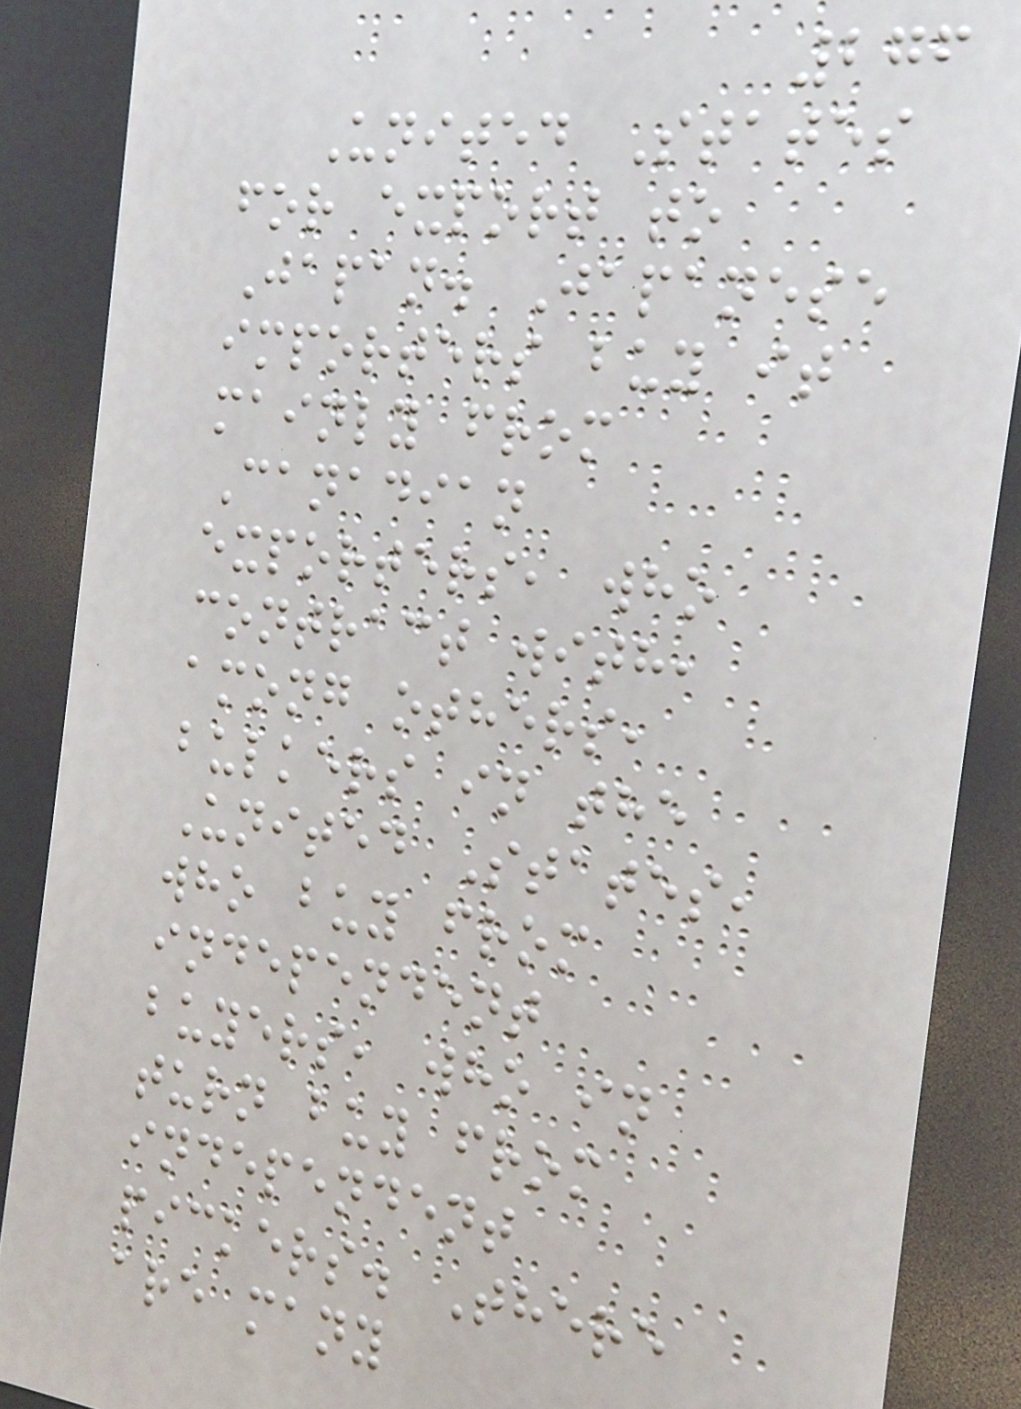276
United States
for export to
Japan. Japanese
importers buy it
mainly from
Canadian
exporters, who
contract with,
among others,
bulkers in the
United States,
who buy from
independent
buyers, who in
turn buy from
independent
pickers. There
are many
